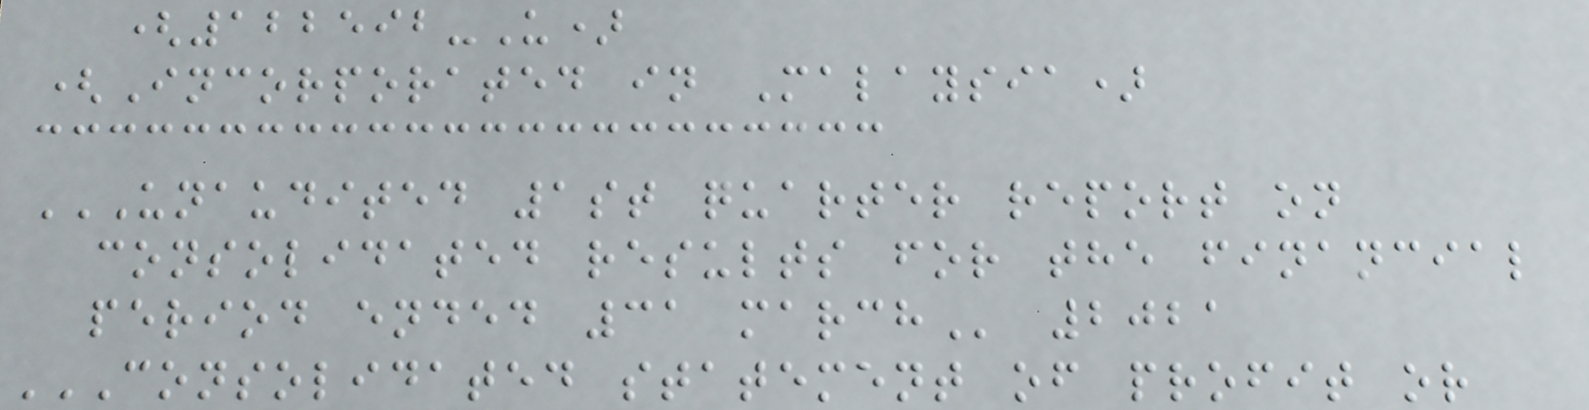(122592-U)
(Incorporated in Malaysia)
UNAUDITED 1ST QUARTER REPORT ON
CONSOLIDATED RESULTS FOR THE FINANCIAL
PERIOD ENDED 31 MARCH 2021
CONSOLIDATED STATEMENT OF PROFIT OR
